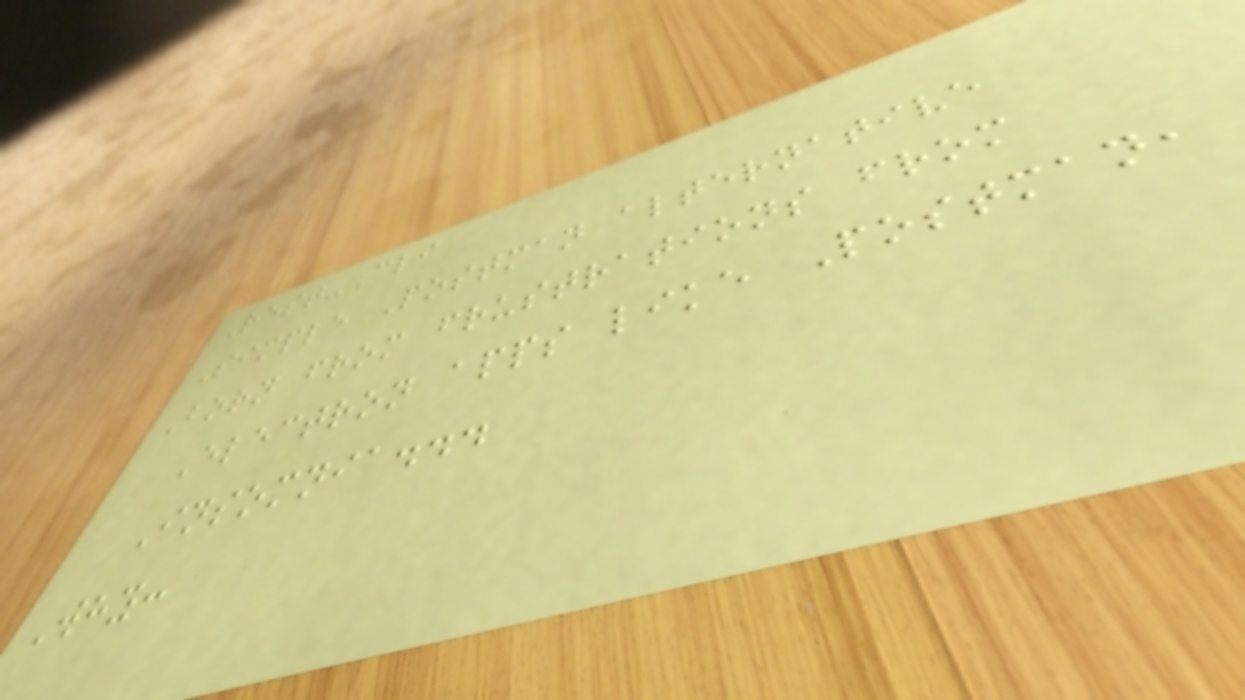Rest-Cli
Simple Postman alternative
Born from frustrations from
Electron apps like Postman,
Insomnia...
Why:
